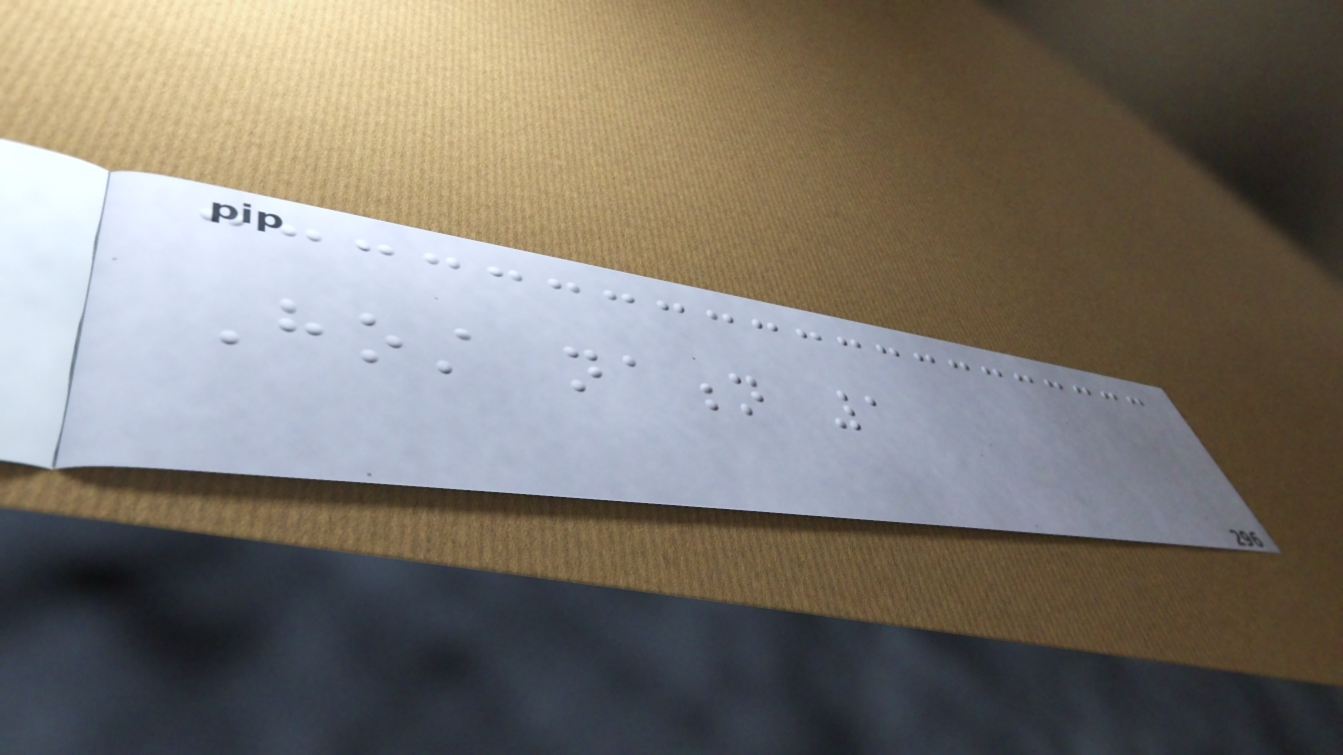Host nation 1
